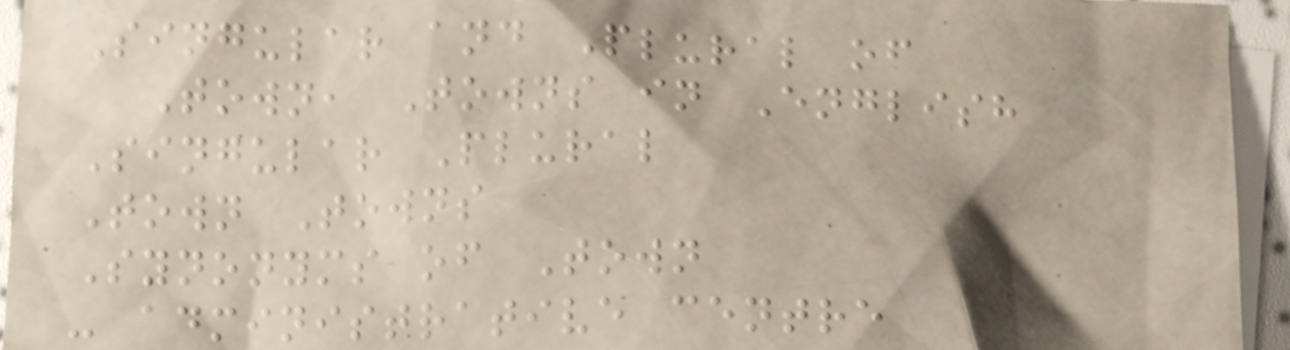Singular and Plural of
Town, Towns in English
Singular Plural
Town Towns
Synonyms of Town
- administrative centre
